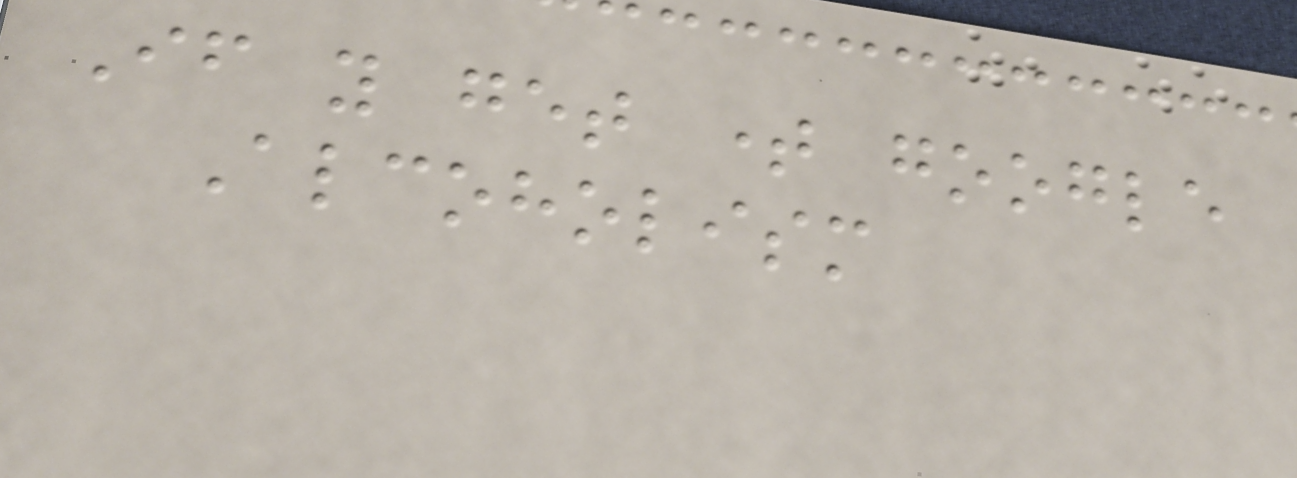If you get time google
Alcoholism
